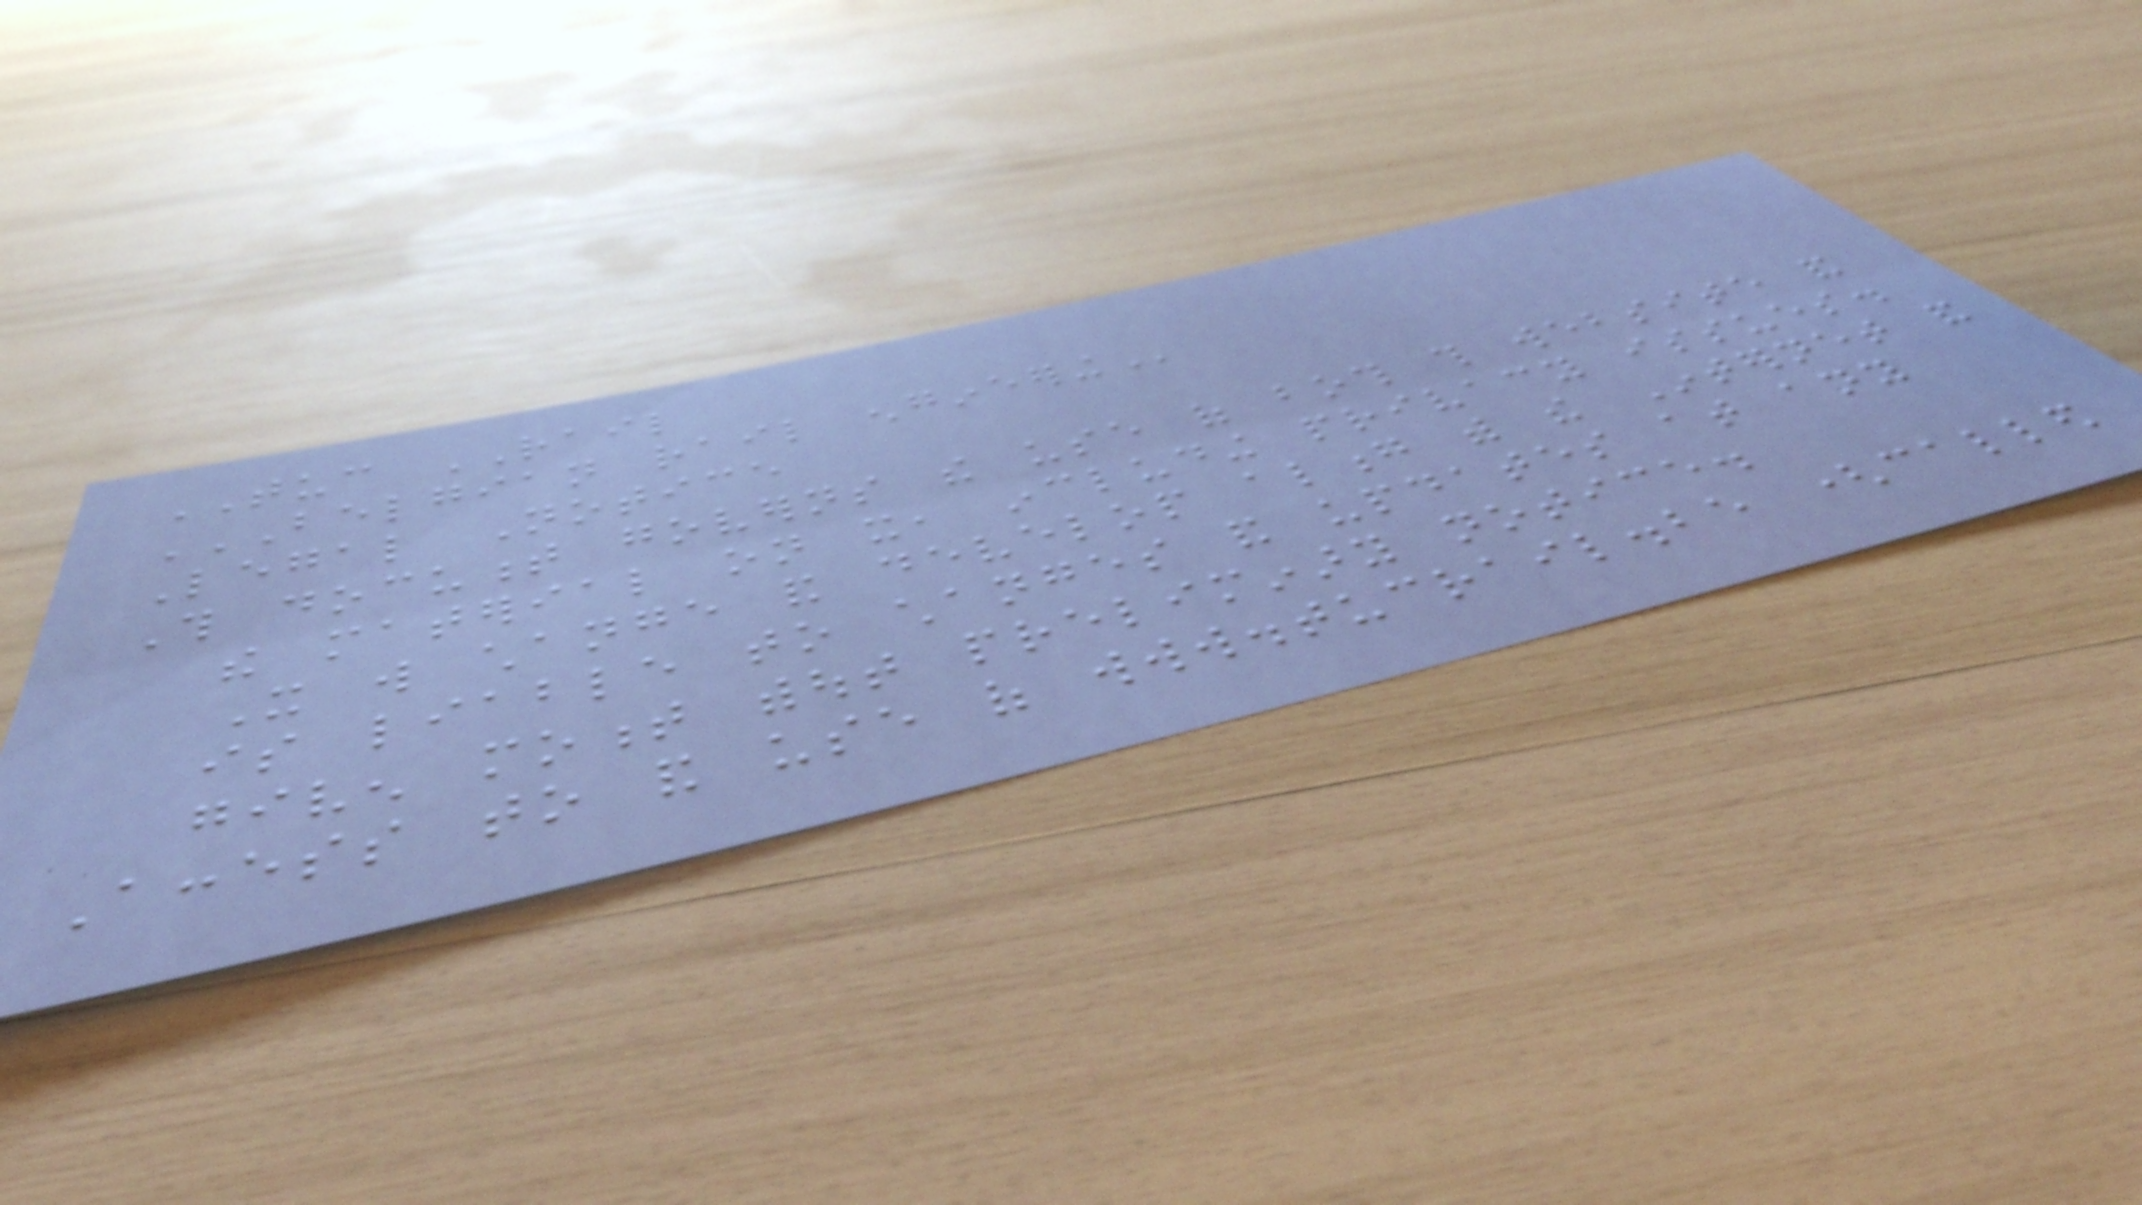TUC RAIL
BELGIAN RAIL ENGINEERING
Legal Notice
This document governs the use of both this website and
the material on it, including privacy issues.
It will change and develop along with the Internet and
is liable to changes and updates at any
given moment without preliminary notice.
Access to and use of www.tucrail.be (called
